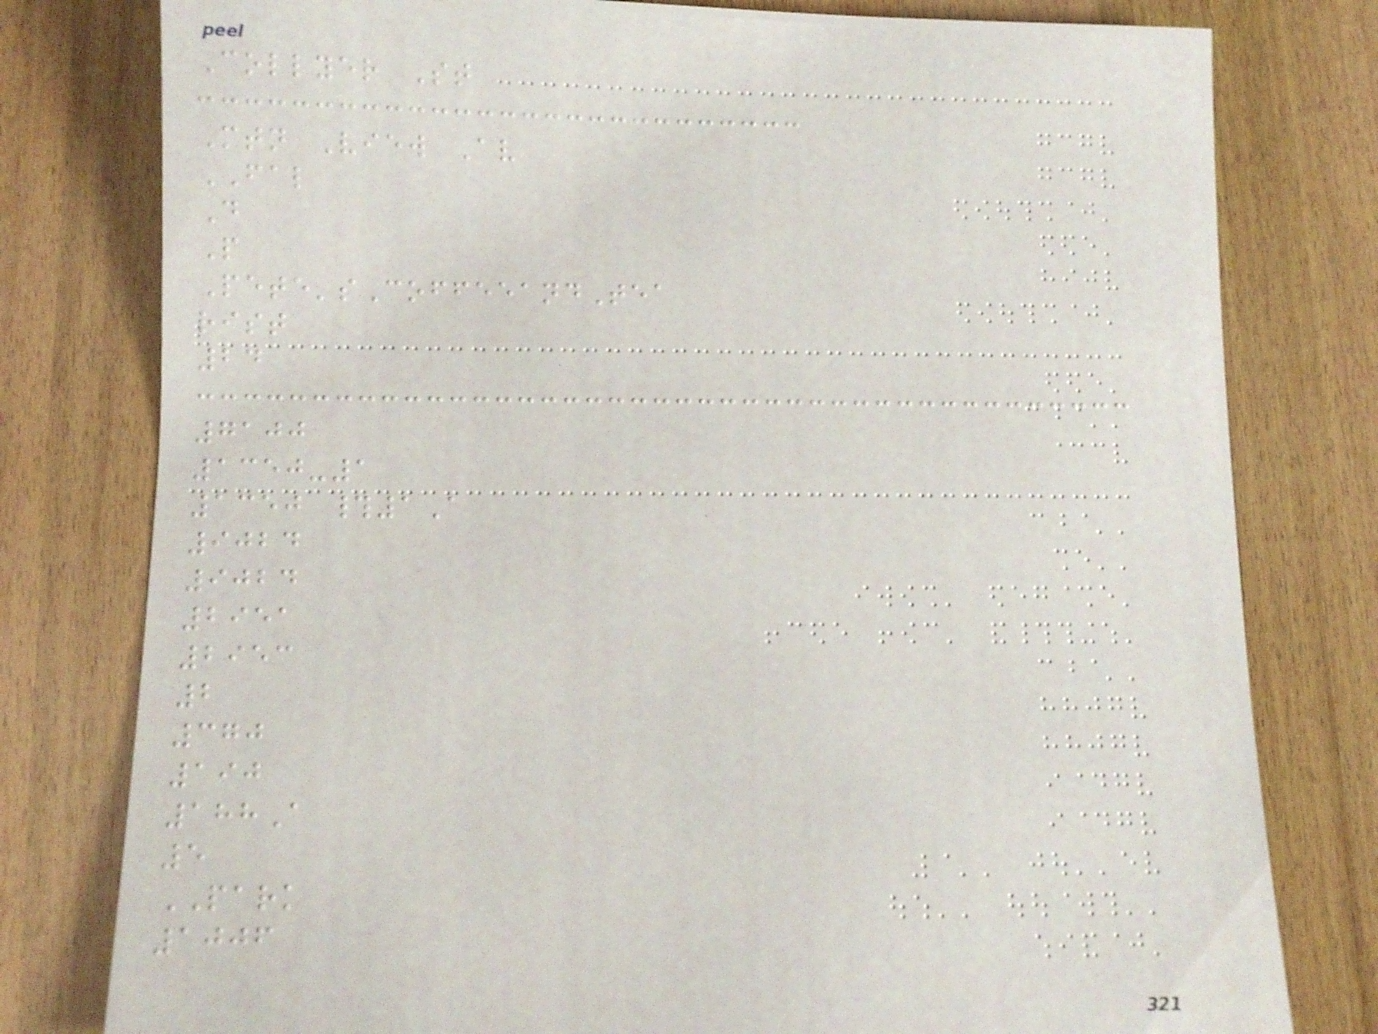Collyer St
Mtn View Av
FAL
D
P
Pete'sCoffeeandTea
rist
24
7100
1350-1
1350 #1A
9024
9024
2951
2953
2
370
190
188A
5
PARK
1006
